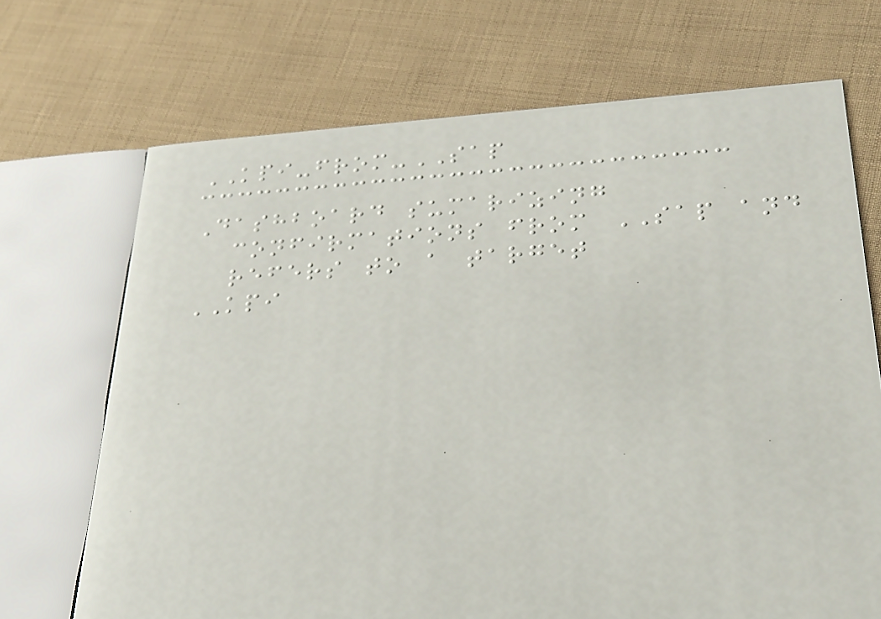KPI-from-SAP
Dashboard sumarizing
confirmations from SAP and
refers to a target
KPI
